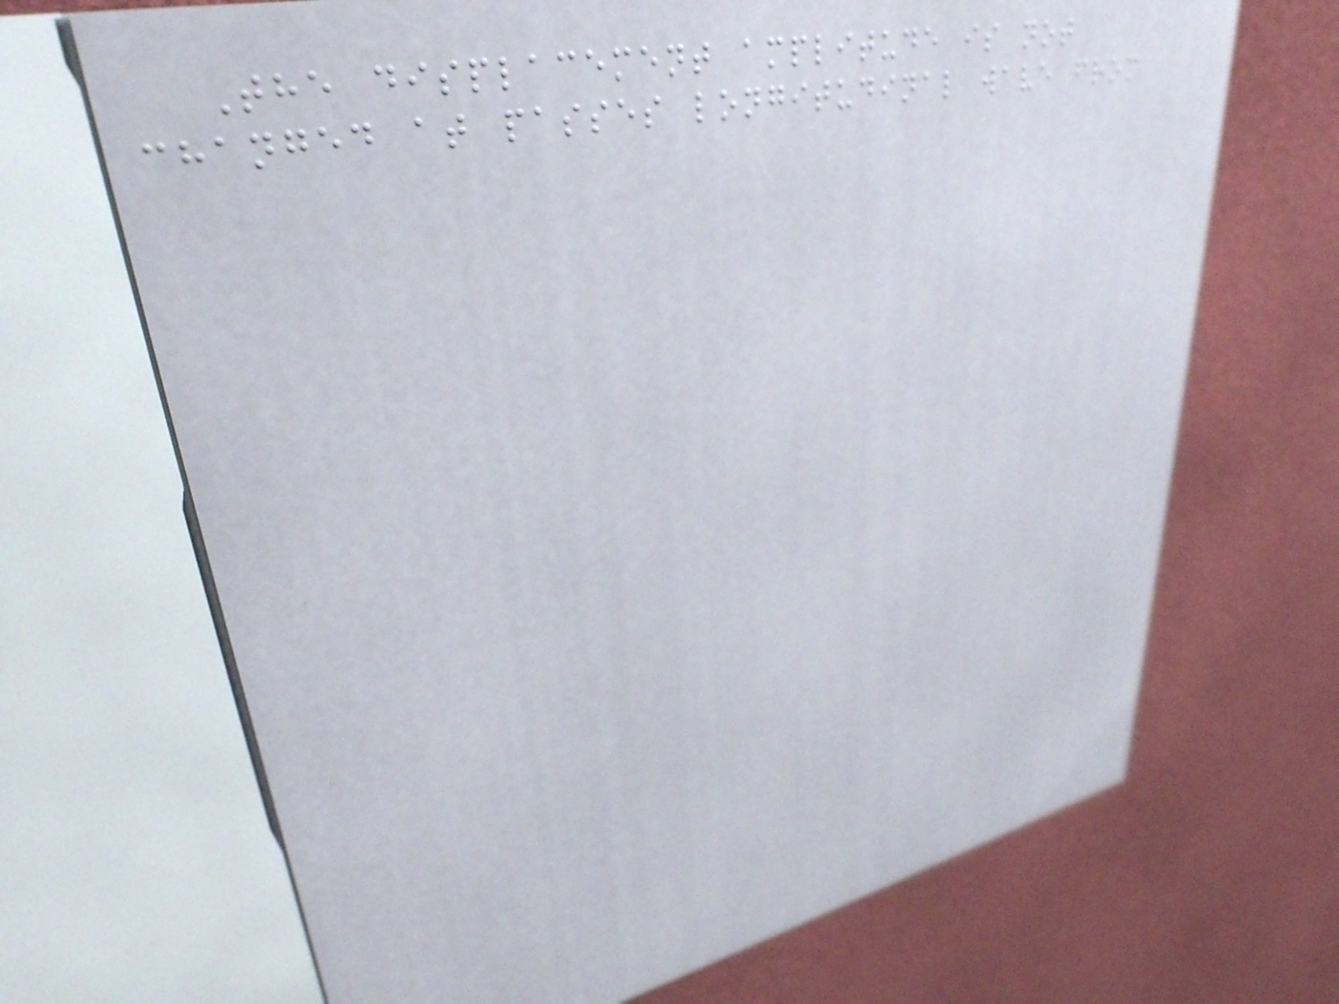The displacement amplitude is not
changed at passes longitudinal wave from
